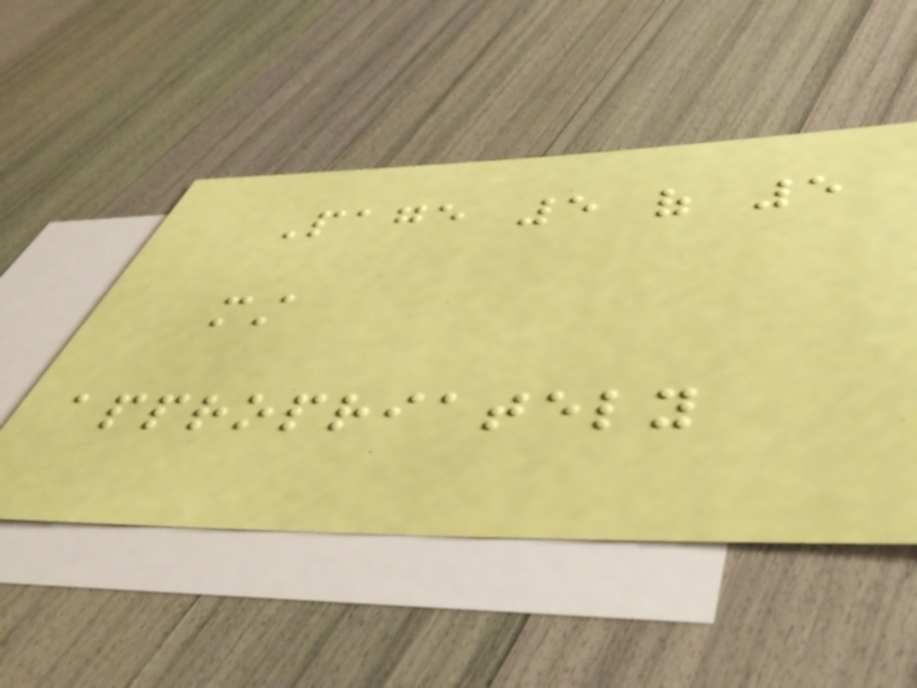Page 5 of 5
must
appropriately
